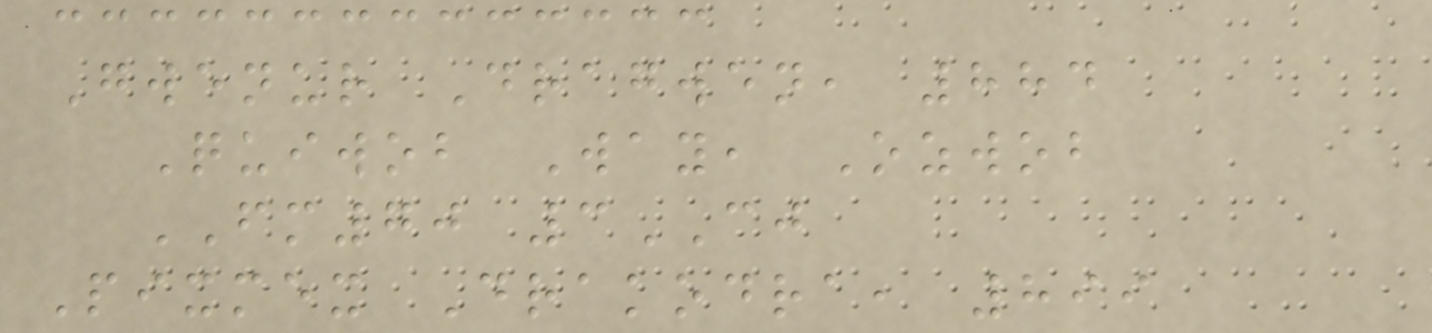Gwenur Dragwen, 884
Quiwob Way, Ozwob
FM70 3CJ
Pixmex Drakodra, 899
